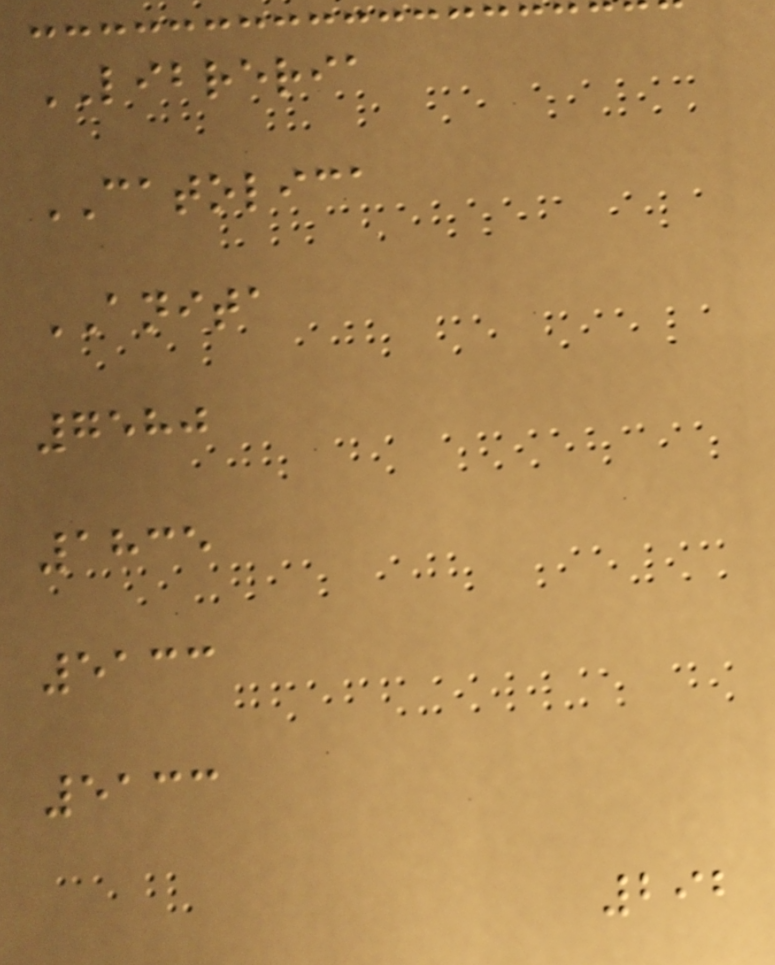LIBRERIA
CATOLICA
ANITA
7580
1835
5133
5133
292
